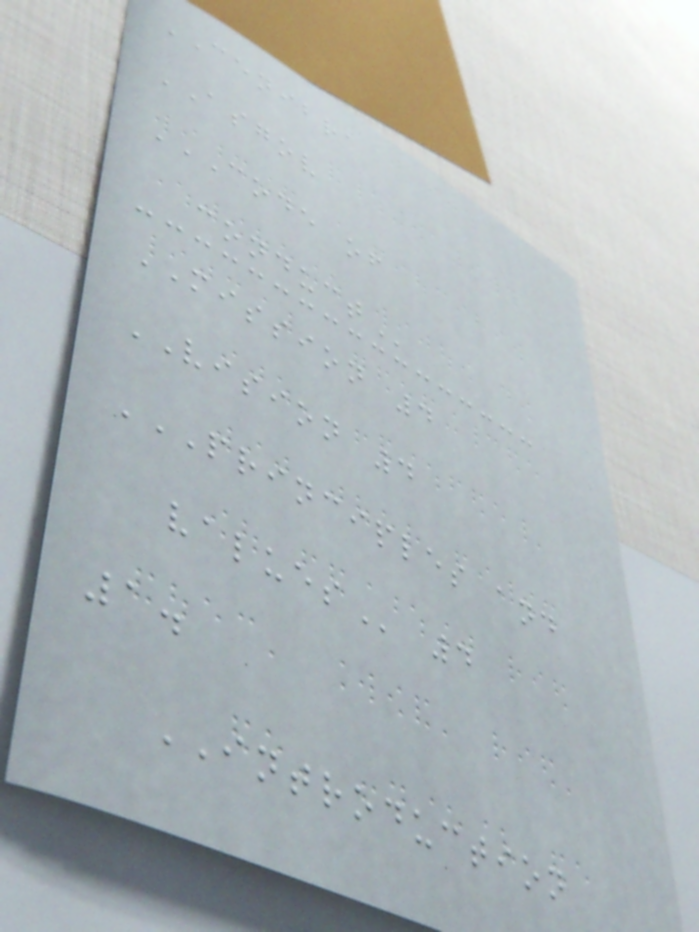CENIBRA
ASGOV
CODE OF
CONDUCT
MISSION 4
VISION 4
PRINCIPLES AND
VALUES 4
1.
INTRODUCTION
